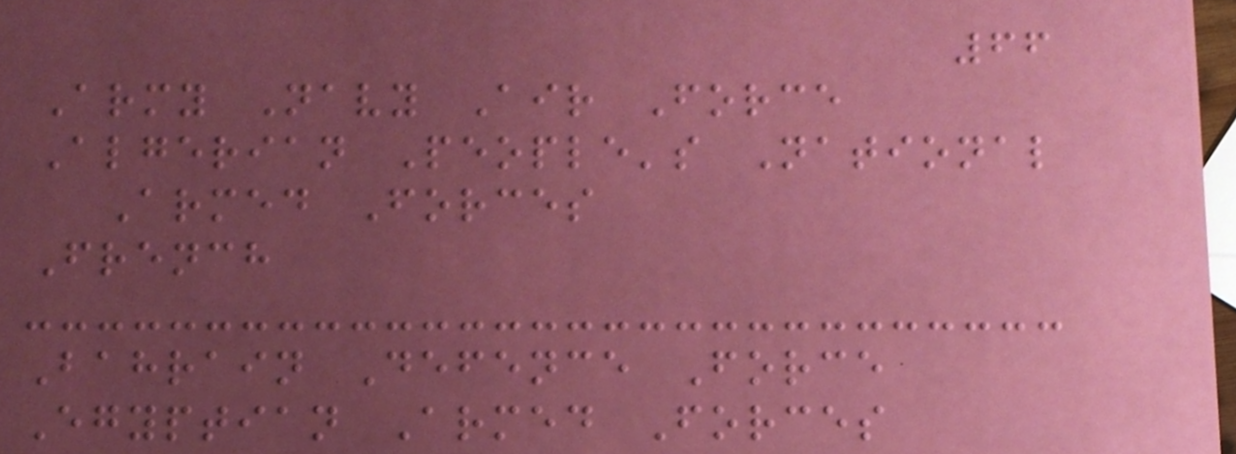66
Army Navy Air Force
Algerian People's National
Armed Forces
French
Bahrain Defence Force
Egyptian Armed Forces
